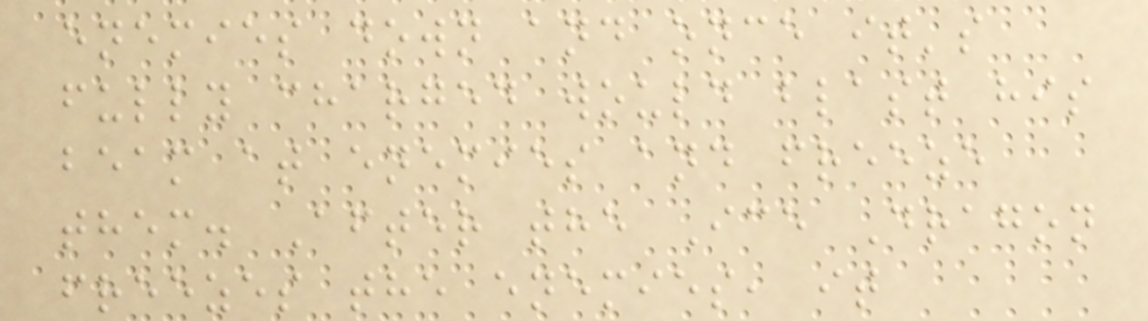enemies down and once it's
fully charged would blast his
beam at enemies and freeze
them. After the Ice Dragon
freezes the enemies, it
